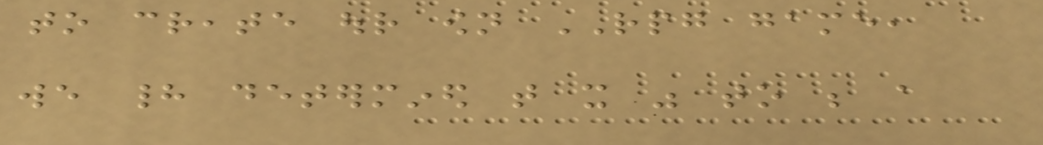to create our own RPG game,
we had determined that it was to be a
